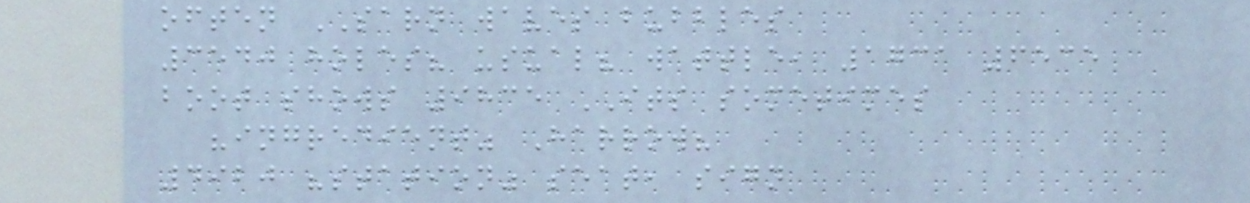often SARN waves bubbles
3540 holes? usual? wattle, 1731 6535
boot shows 9835 ITS sometimes
"ingredient" Harrow?
4920 "station" seat, sign
